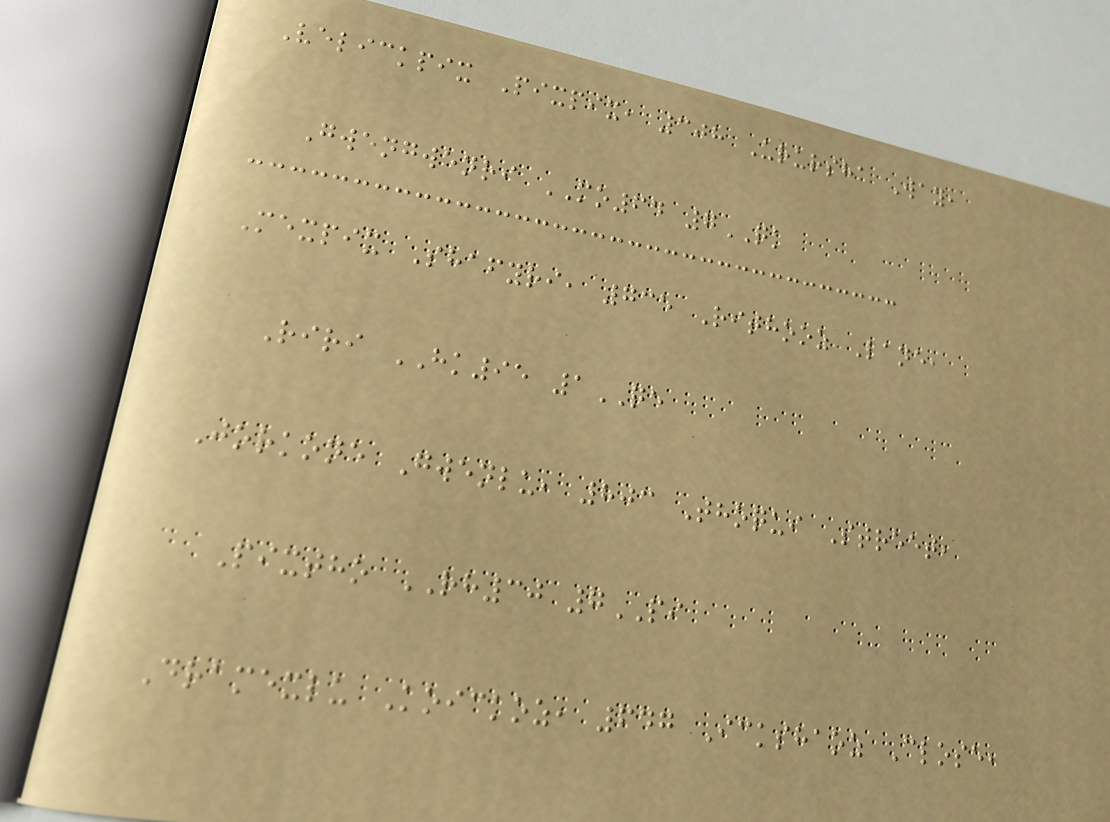Velickpix Pixpix, 308 Urursha Way,
Gwengwenri MO64 7QK
Mexpix Shafyri, 735 Rithooz Lane,
Riri HK95 1QE
Jorkone Gwenlu, 803 Thoqui Street,
Pixtho RH30 7PI
Dramexlu Koickoz, 647 Ickshaoz Close,
